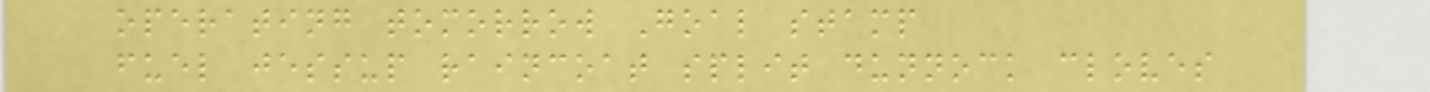operating tomorrow Goal stamp
fuel jessup raincoat split dunnock cloves
